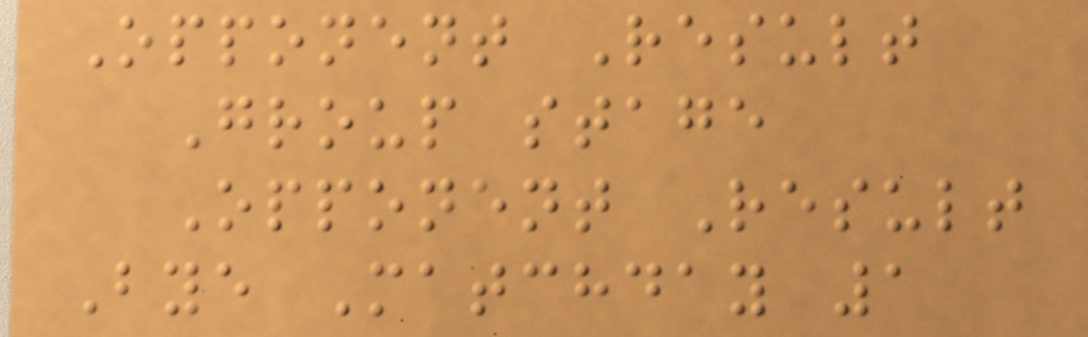Opponent Result
Group stage
Opponent Result
Bye Matchday 1
